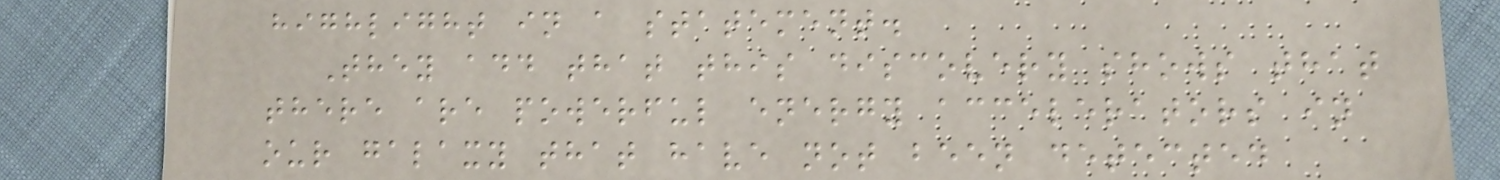highlight in a statement.
They add that this discovery shows that
there are powerful energy accelerators in
our galaxy that have not been detected
